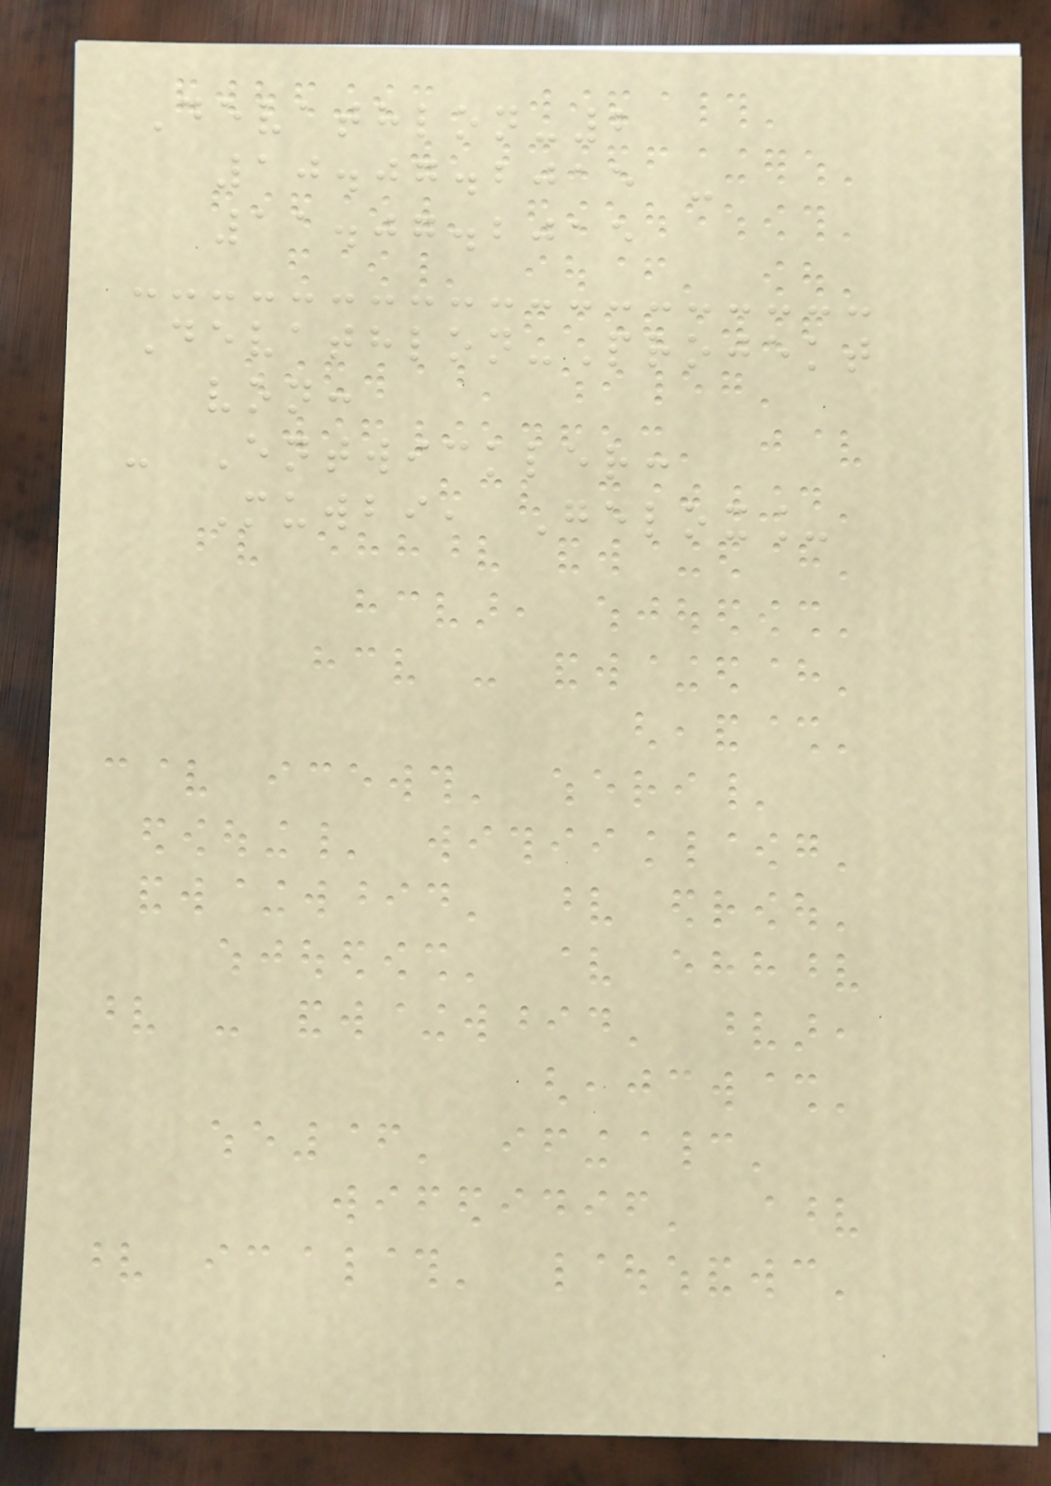Devathlon-2
10.07.2015 -
11.07.2015
Devathlon-Projekt
von:
- Entwickler:
Muwbi, Gelox_
